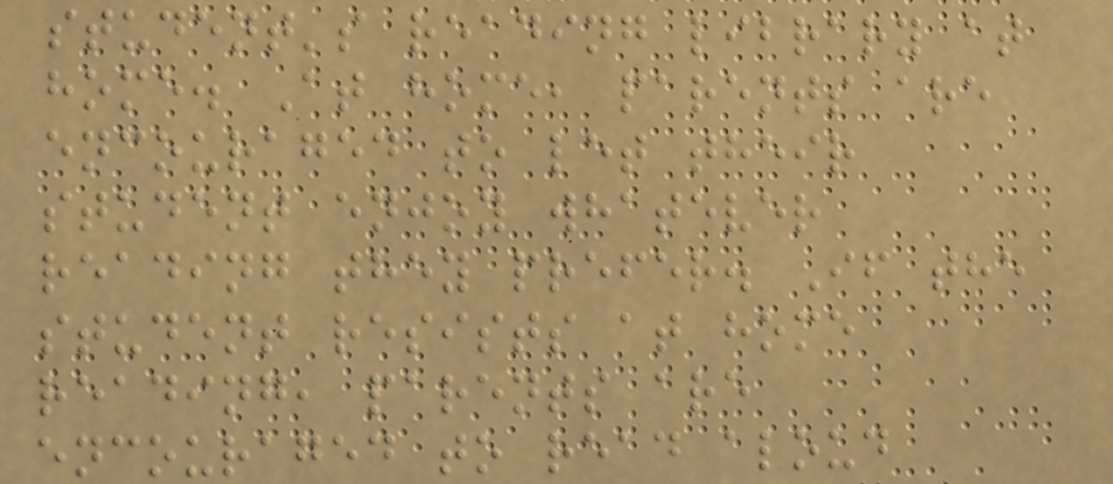student's reading library at
home. At home, parents are
encouraged to let their
student enjoy whatever
reading they prefer. If the
student resists at home
reading, parents are
encouraged to read aloud
